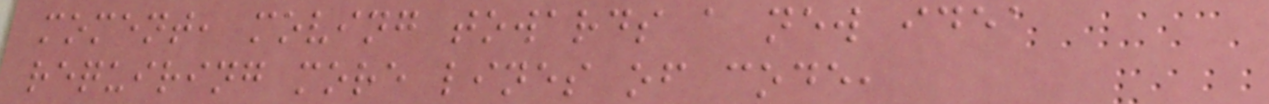moment, moving towards a new idea
requiring more lines of code,
